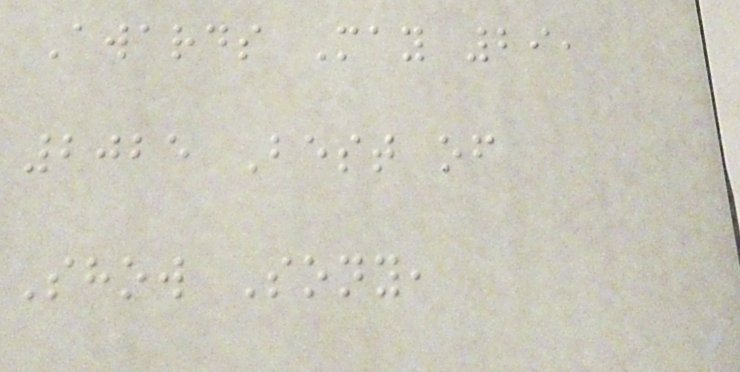Awards May 29,
2025 Best of
Show Sony,
